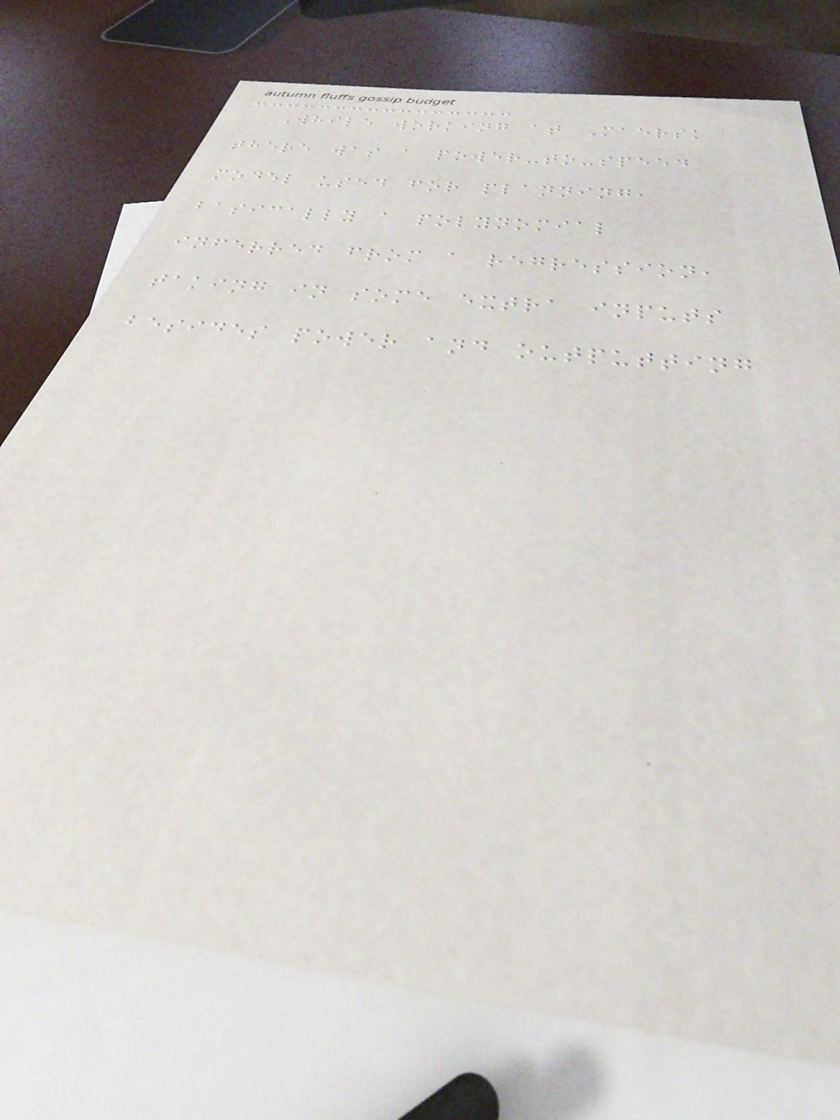While working at Maersk
there was a power-to-speed
model used for planning,
basically a polynomial
inferred from a regression,
taking in some extra inputs
besides power and outputting
